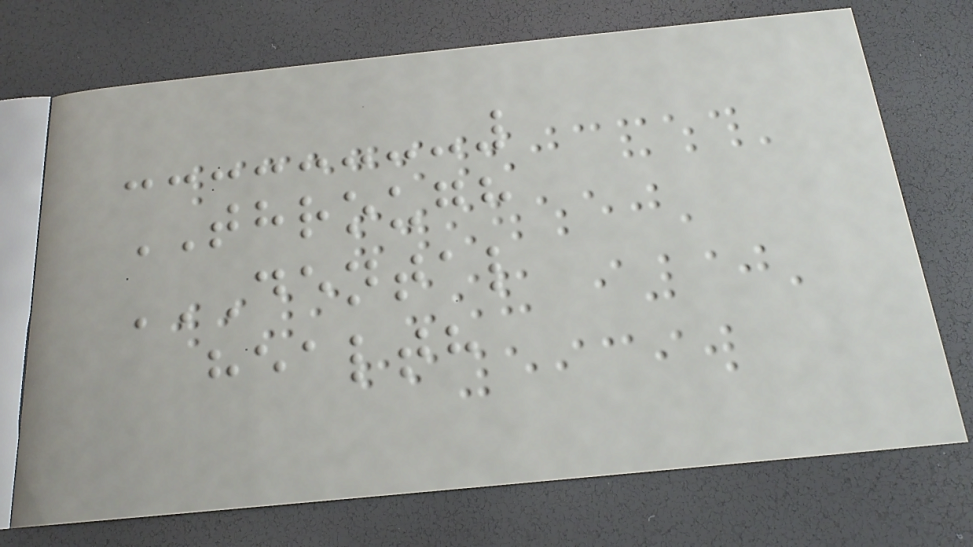THROUGH
DENTAL
HEALTH
